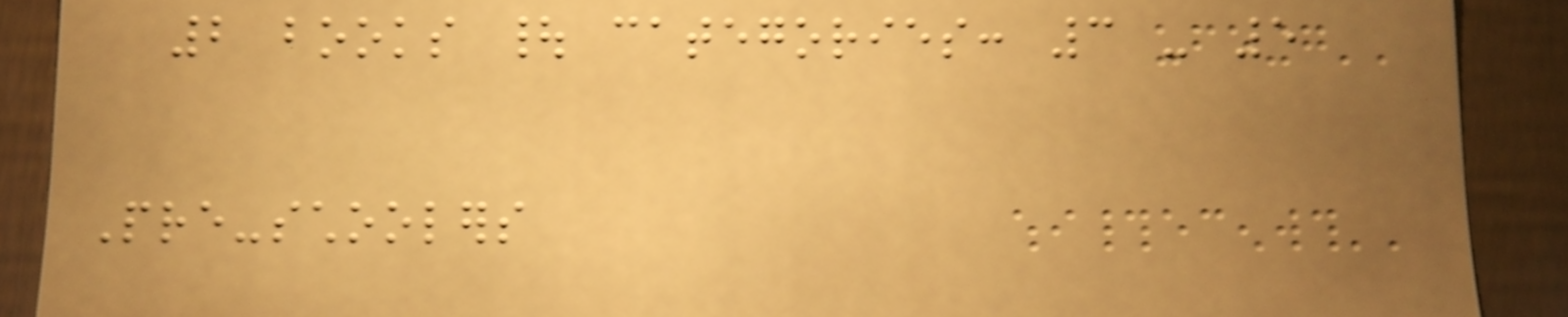2 books | categories: 3 - 5
Pre-schoolers
